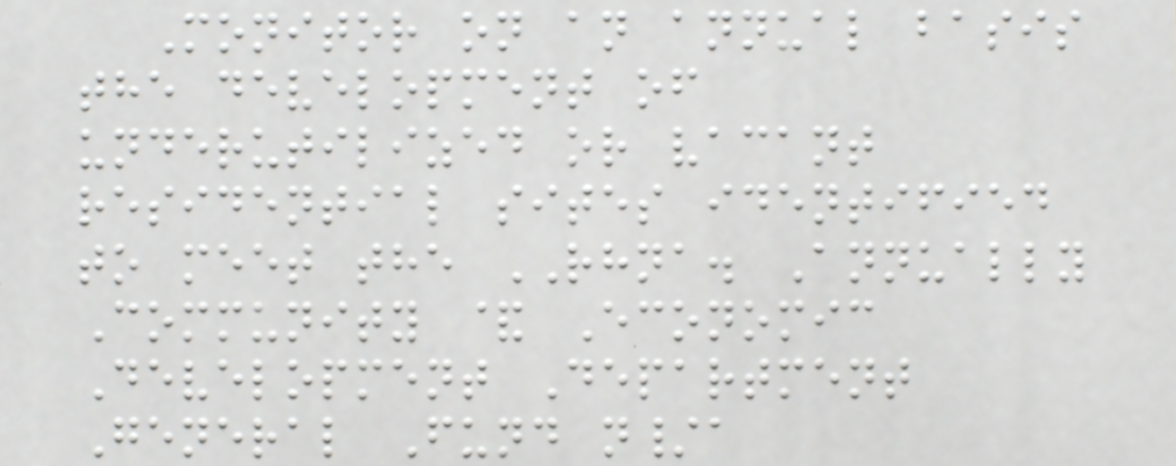Monitor on an annual basis
the development of
underutilized or vacant
residential sites identified
to meet the RHNA. Annually
Community & Economic
Development Department
General Fund n/a
